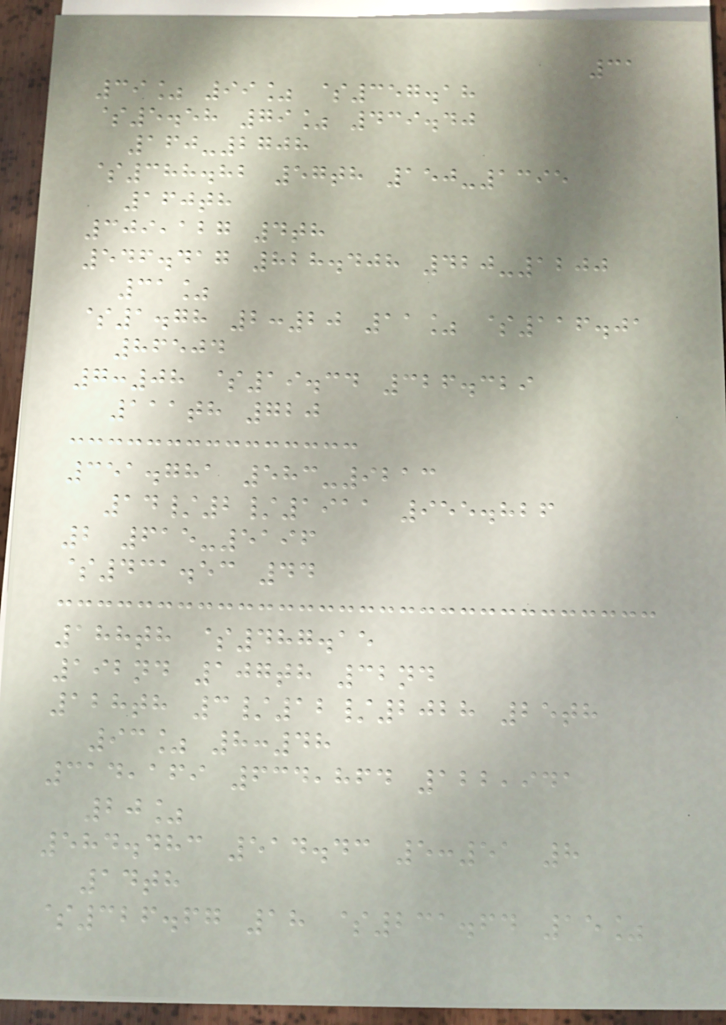31
39% 99% $357.18
$5.58 79% 439.40
160-2708
$388.82 57th 150-1395
160th
309,127 4th
546.417 828.408 420-1200
31%
$1.78 2:20 11% $116.01
86504
7:08 $19.34 326.329
111th 720
351.781 583-9213
14/2/1911 955.826
2 615-5196
$431.53 44
188th $487.15
192nd 107th 32nd
128th 3/12/2028 25th
93% 8:48
314,169 634,864 122,941
20%
584.483 514.43 5:51 8
14th
$326.67 18 $231.64 15%
